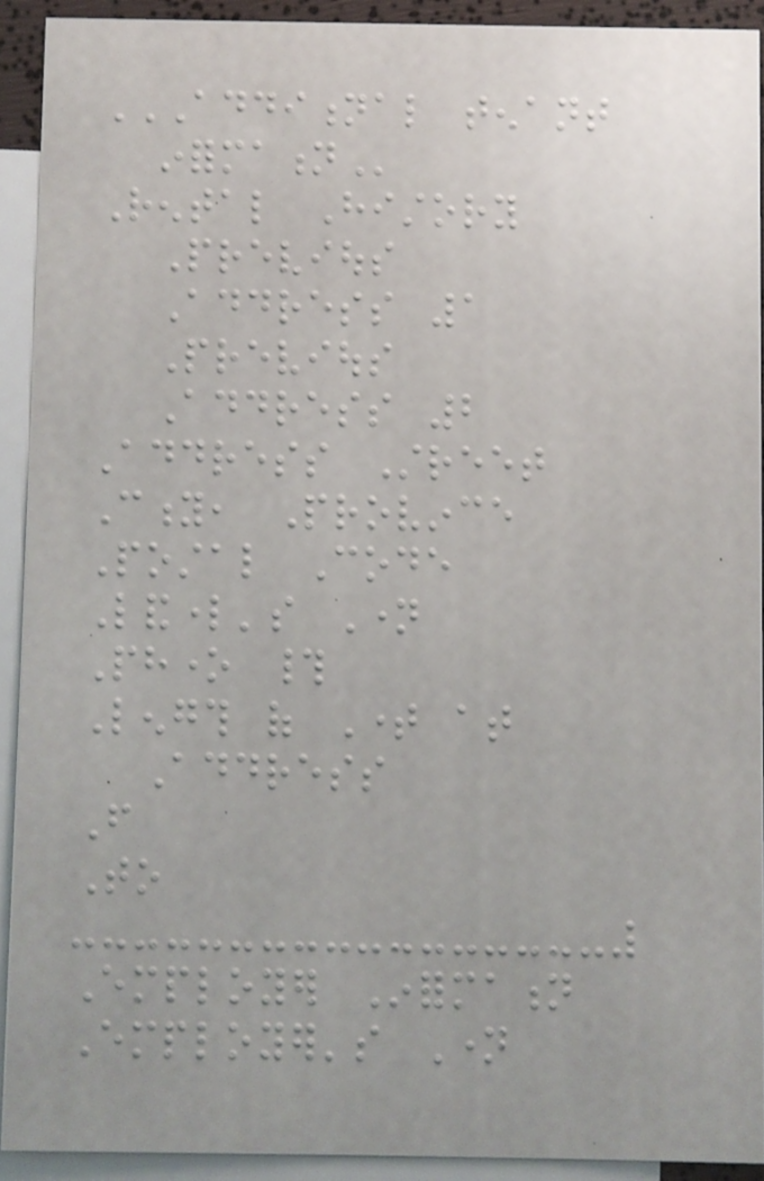ADDITIONAL TENANT
INFORMATION
Rental History
Previous
Address 1
Previous
Address 2
Address Street
City, Province
Postal Code
Landlord's Name
Phone #
Length of Time at
Address
From
To
Employer Information
Employer's Name
